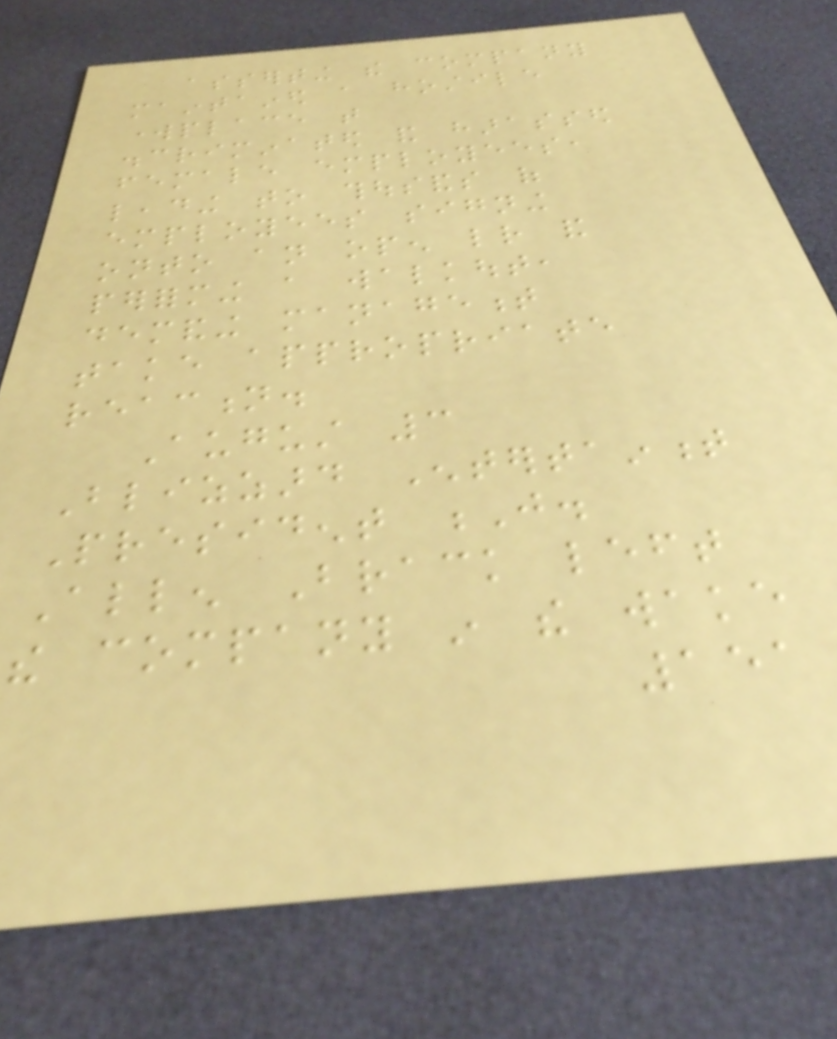asserting the company
maintained a hostile
workplace that
discriminated and harassed
female employees,
leading to thousands of
employees signing
onto an open letter and
performing a walkout,
demanding management
take appropriate
reaction.
August 3
Blizzard Entertainment
President J.
Allen Brack left
the company in the wake
151
